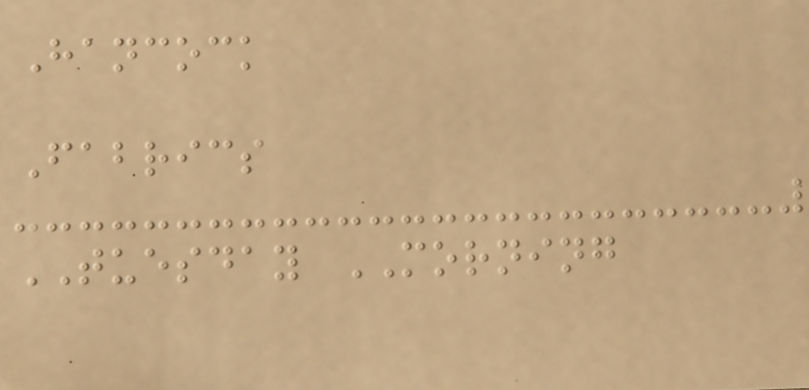Hancock
Fabrics
TUESDAY MORNING
